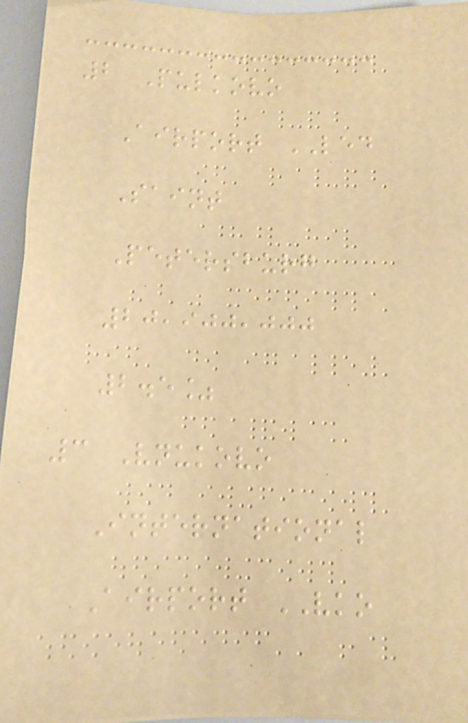2 Pulkovo
Airport LED
Saint
Petersburg
20,900,000
2.5%
3 Vnukovo
International
Airport VKO
